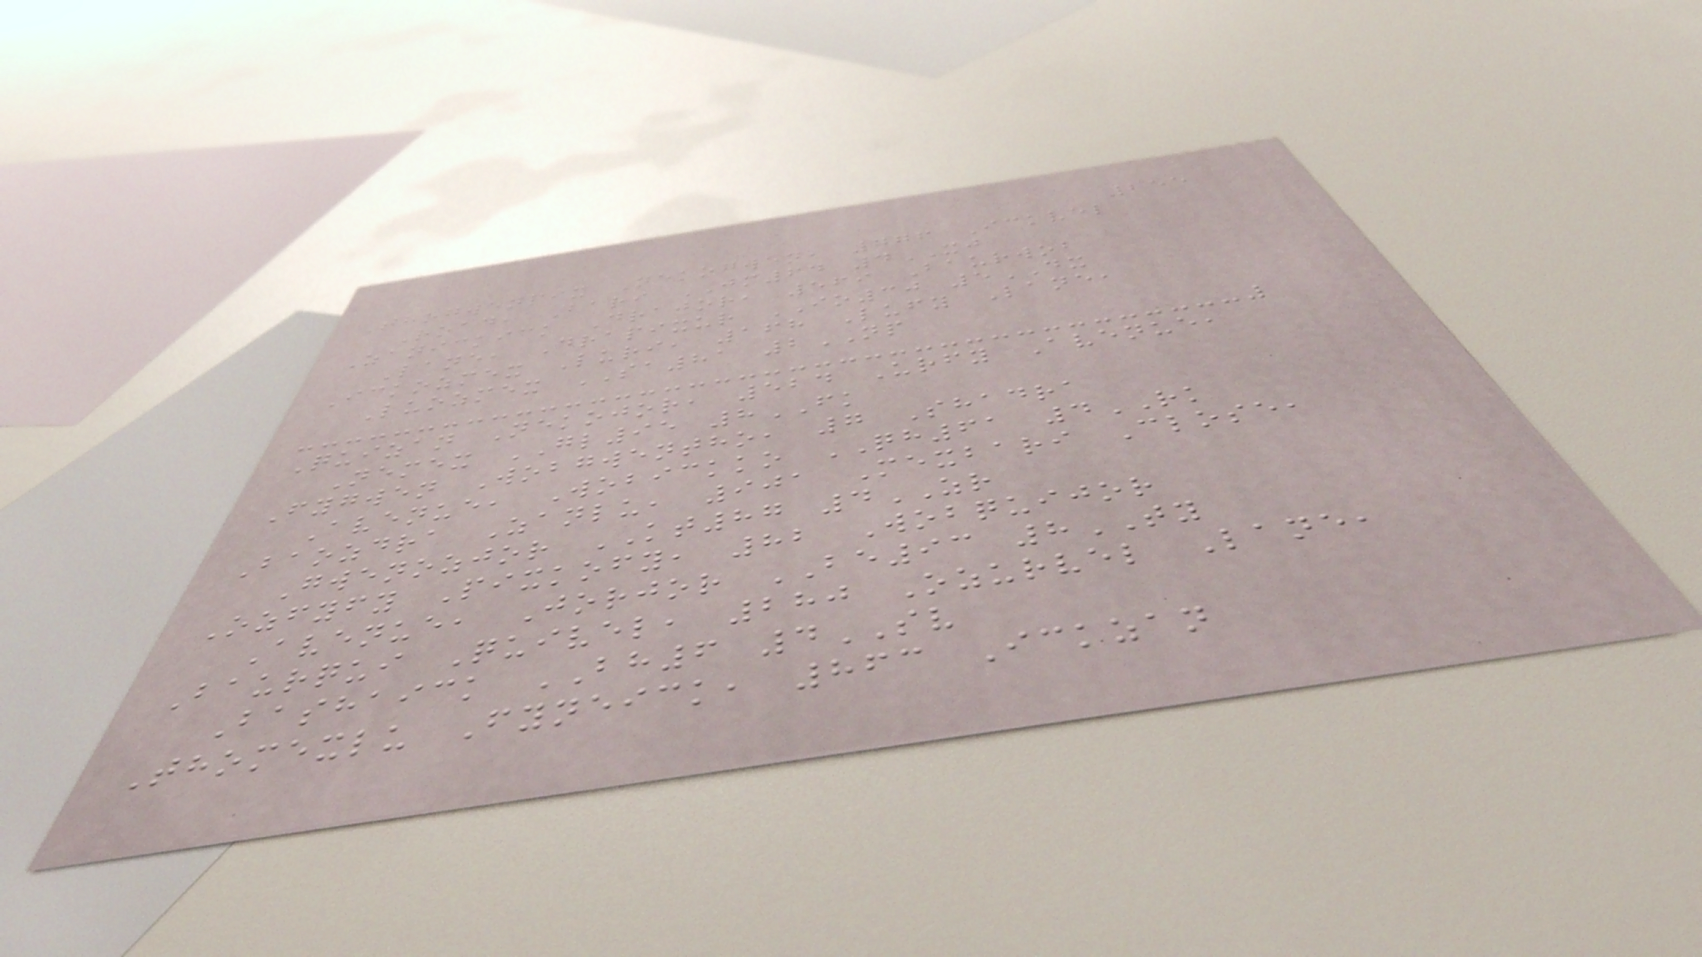255
Thogwenpix Nekogwen, 776 Ickvel
Road, Bari JM64 4XJ
Zanickick Drajor, 569 Baurwob
Lane, Drapixur IO30 5DX
Ickozmex Luri, 168 Lufy Lane,
Luozmex SA81 2NP
Quizan Nekojor, 524 Urfy Avenue,
Nemex GL95 8FK
Fygwen Wobgwentho, 7 Shadra
Avenue, Wobickko QH61 4RK
Baozdra Zanlu, 901 Mexbari Close,
Gwenozjor KT87 4ZR
Ozfyfy Pixkofy, 82 Wobquijor
Avenue, Jorjor BE93 8TY
Baurqui Quivel, 280 Ozurvel Lane,
Bashaick BH6 4SV
Thomexlu Fyneick, 863 Ickzan
